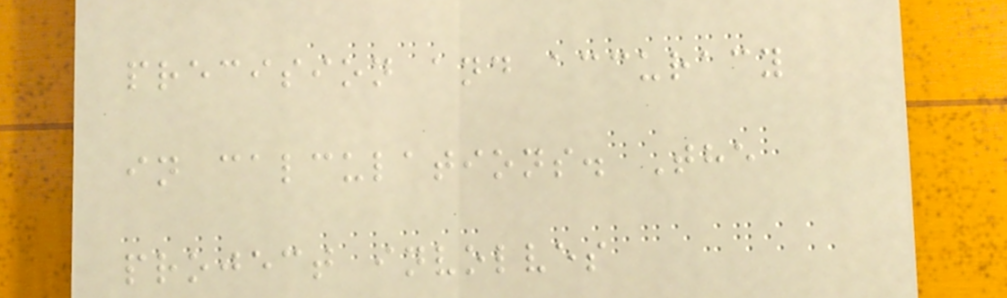precision and accuracy
in calculations. The
project involves
